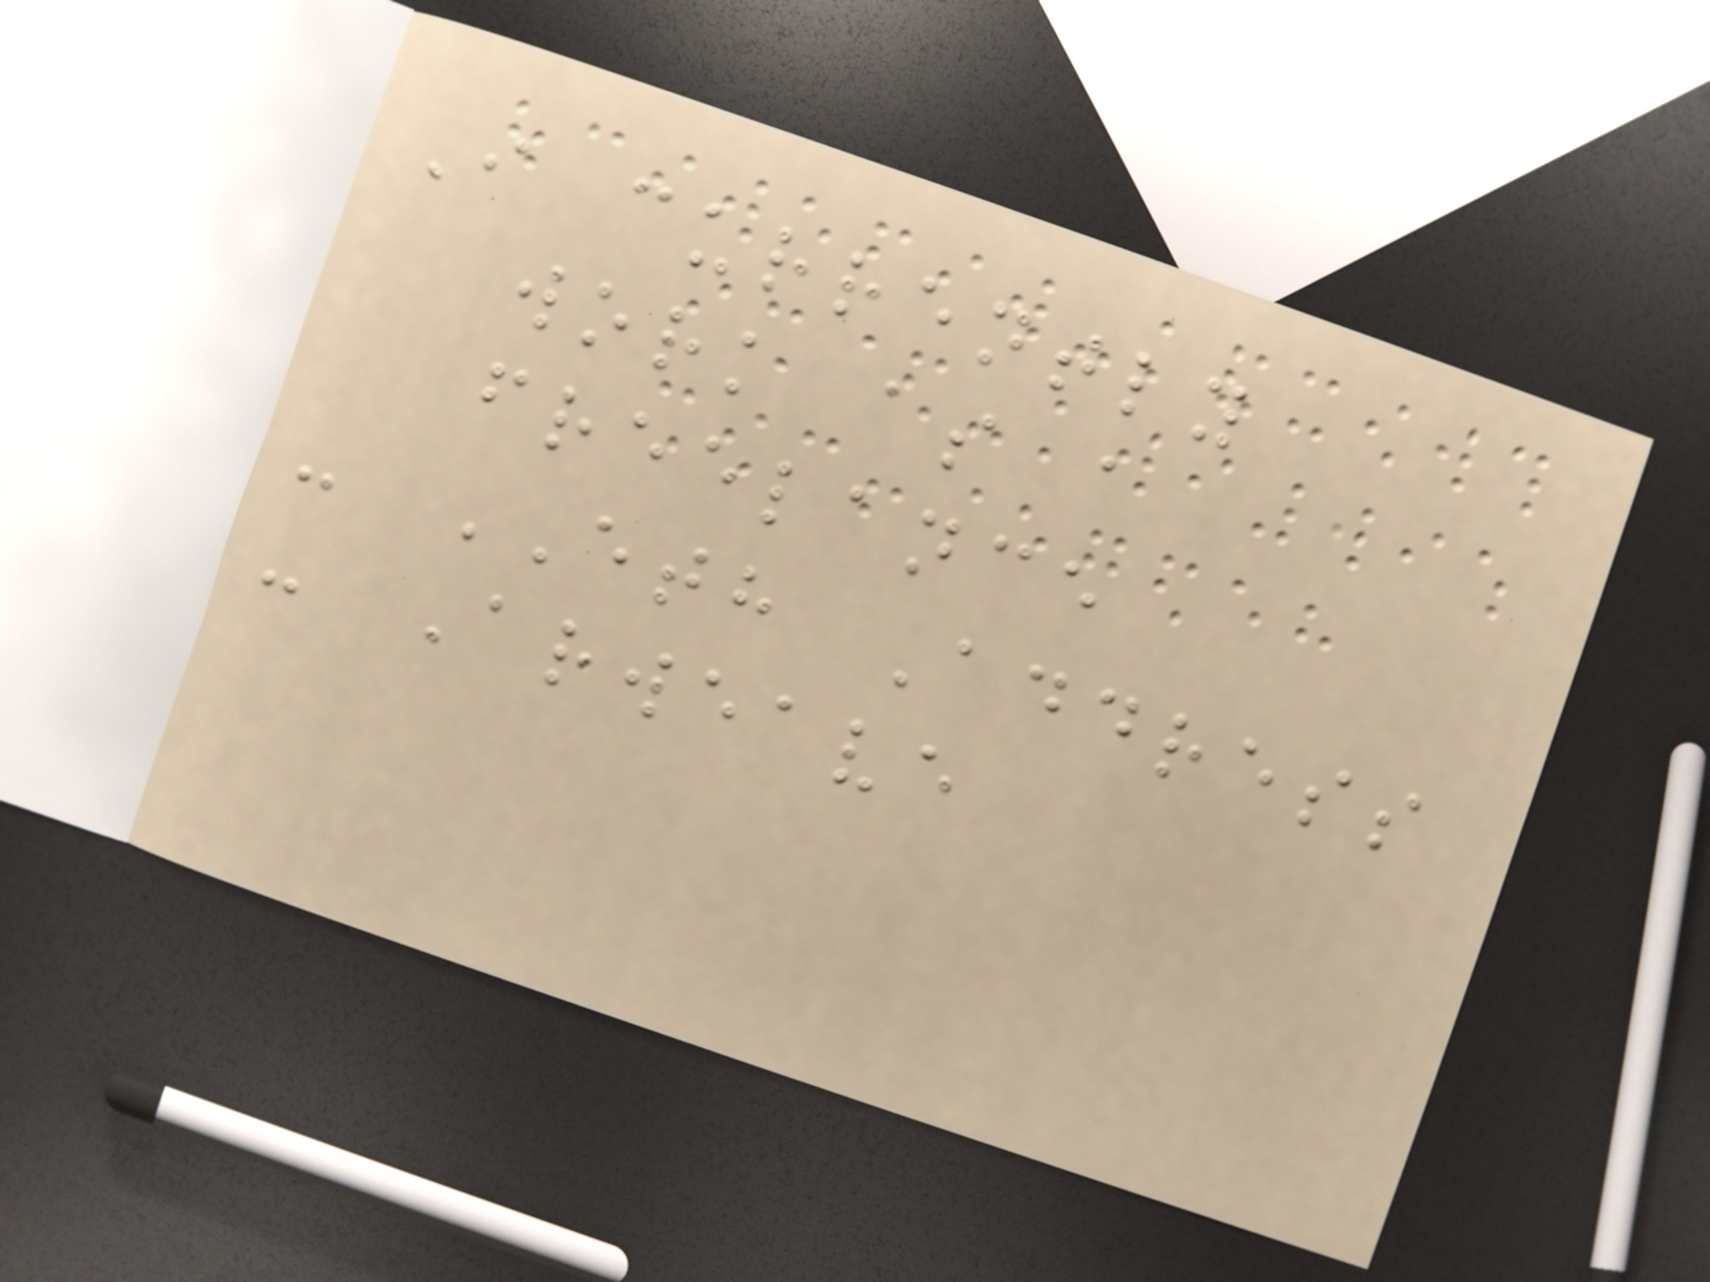I currently
work as a
freelance
- ETH Address
- Arweave
